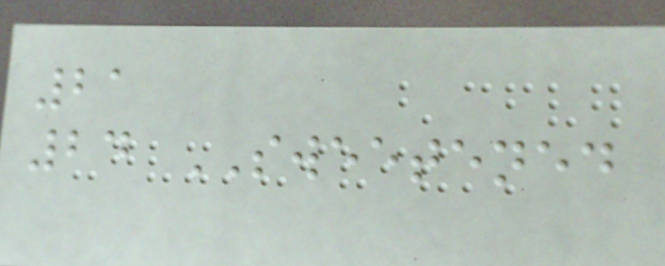21
24 SWEETENED
